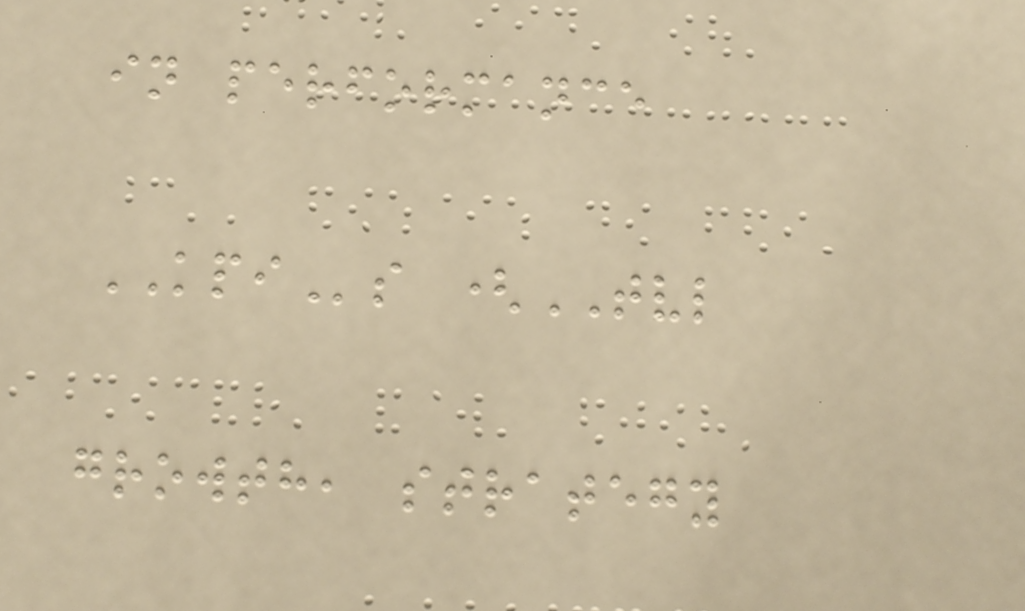in performance
KPIs (TVL
growth, strategy
